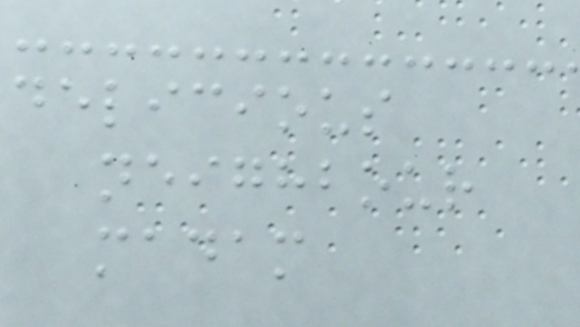delicious
neighbour
madam
